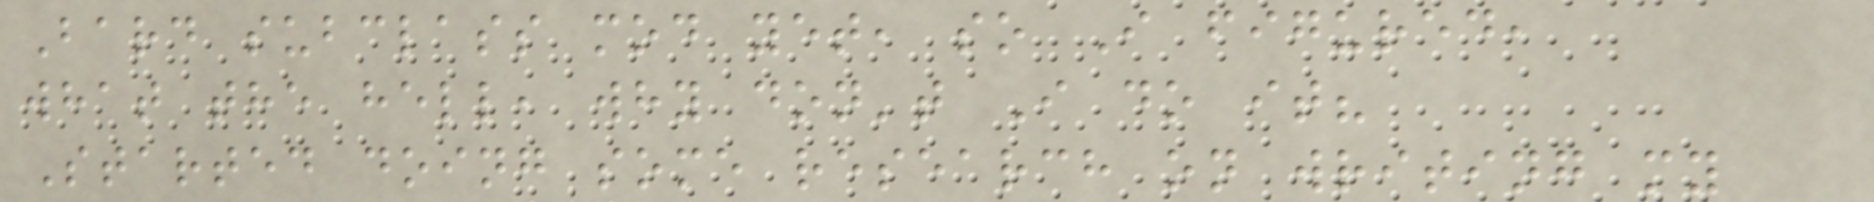Bard subclass mod yet, so I figured,
what the hell, why don't I do it?
Started doing some research on writing my
